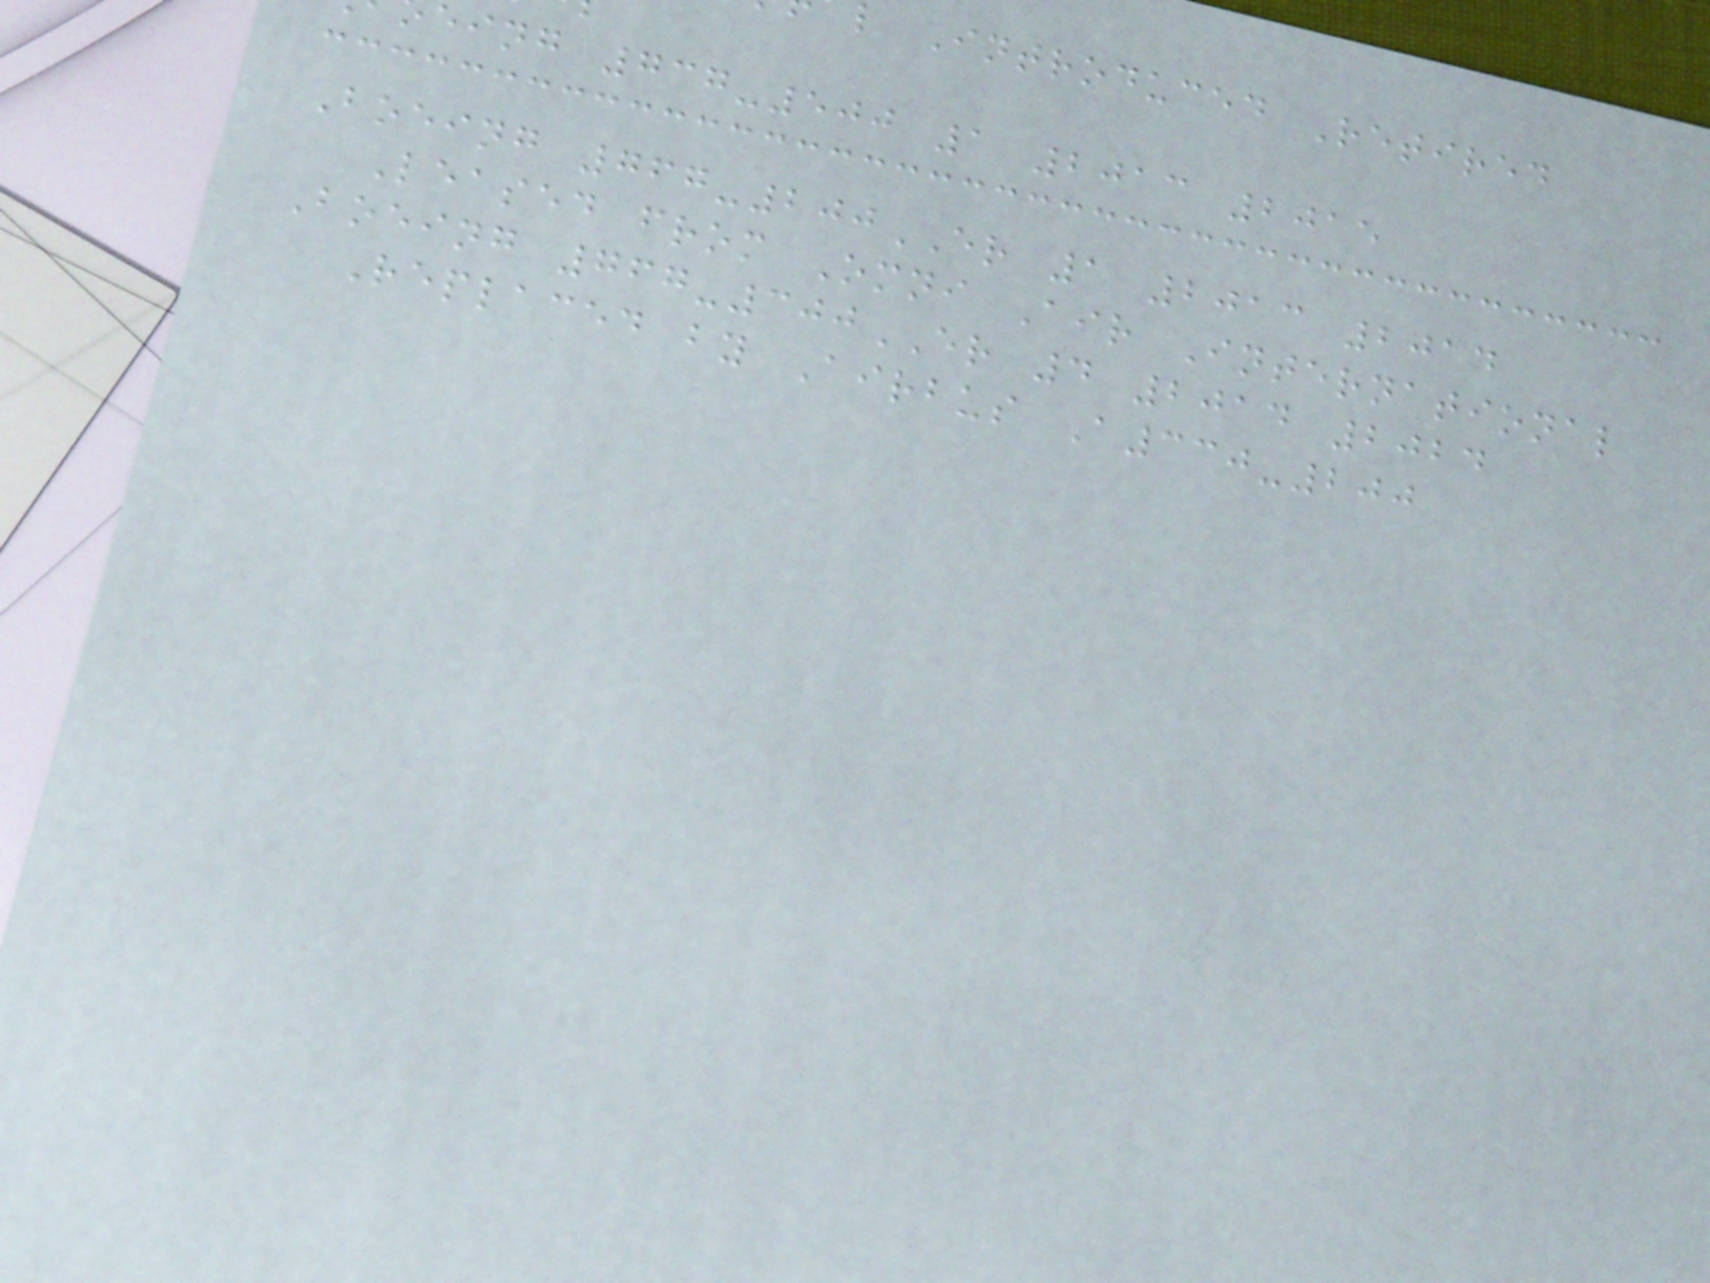l Introduced Retired
eing 737-500 1 2013 2015
Boeing 767-200ER 1 2013 2014
Leased from Omni Air International
Boeing 767-300ER 4 2014 2024
Replaced by Airbus A330-200
